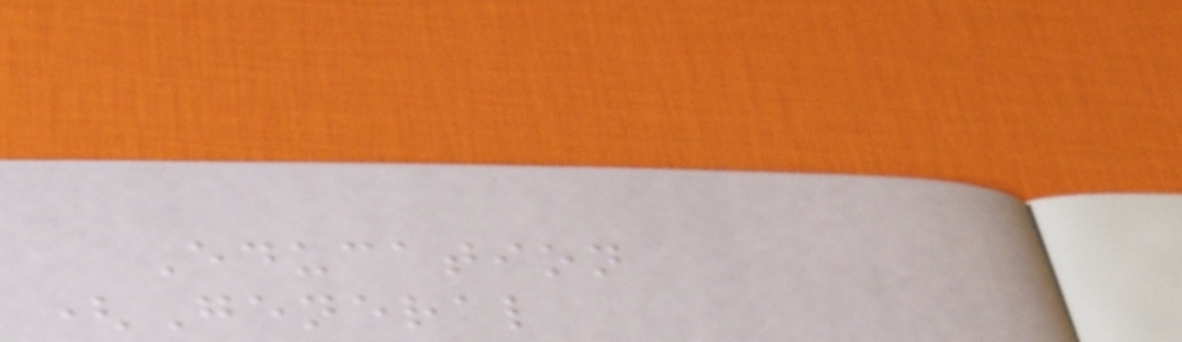Education
(General
